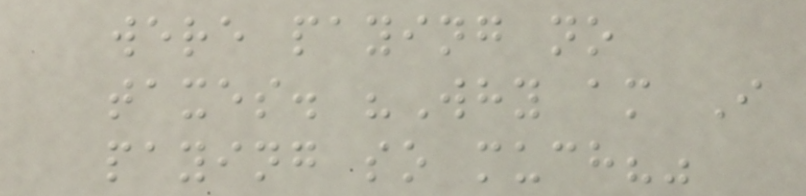were paying no
taxes. "Why am I
paying so much?"
